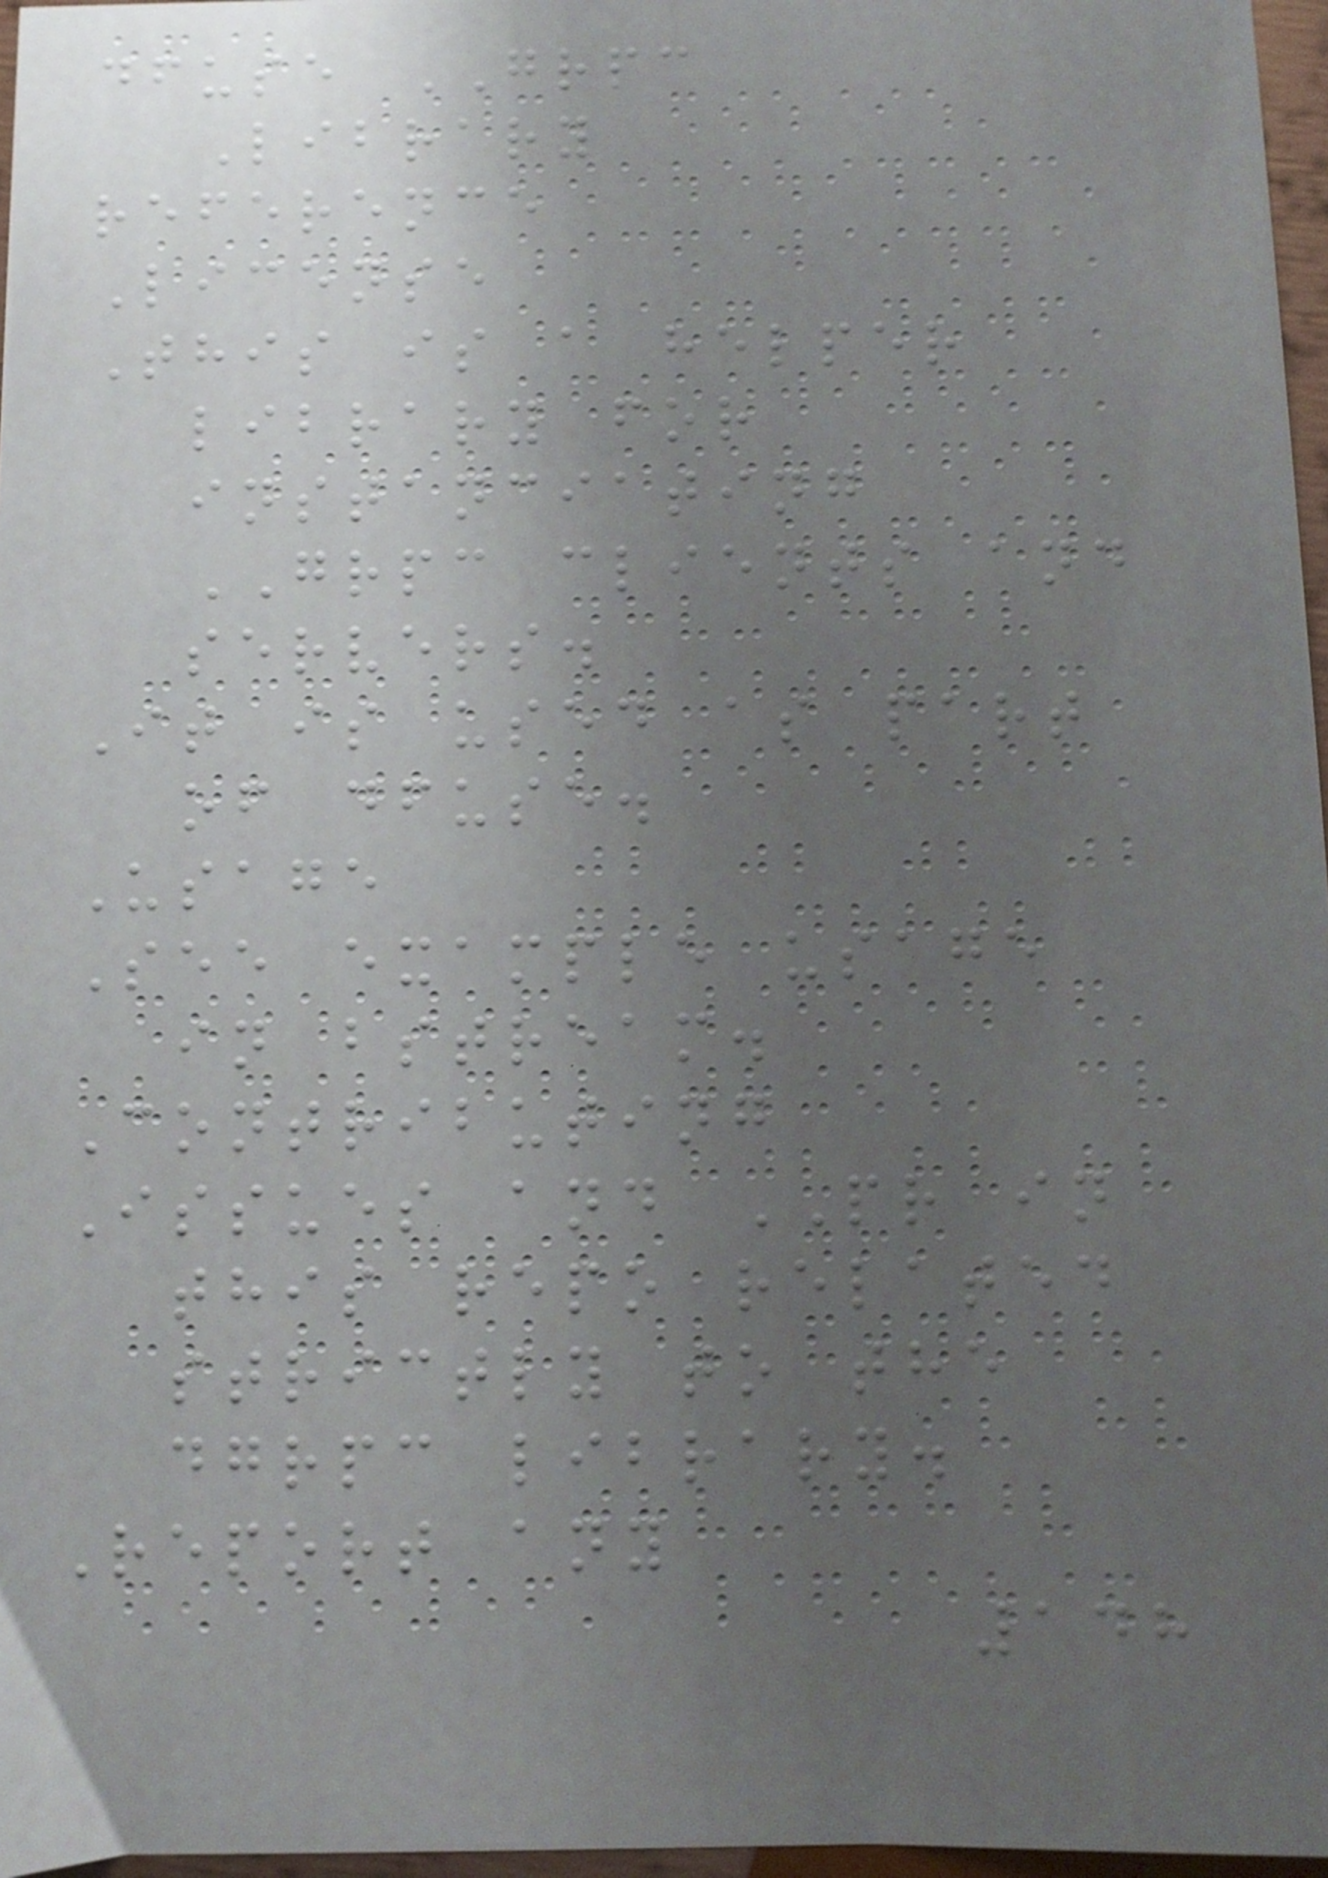dfuse GRPC
Library
reference
License
This is a helper
library for
instanciating
GRPC clients and
servers.
It is used as part
of dfuse.
Usage
See example usage
in bstream.
Contributing
Issues and PR in
this repo related
strictly to the
dgrpc library.
Report any
148
